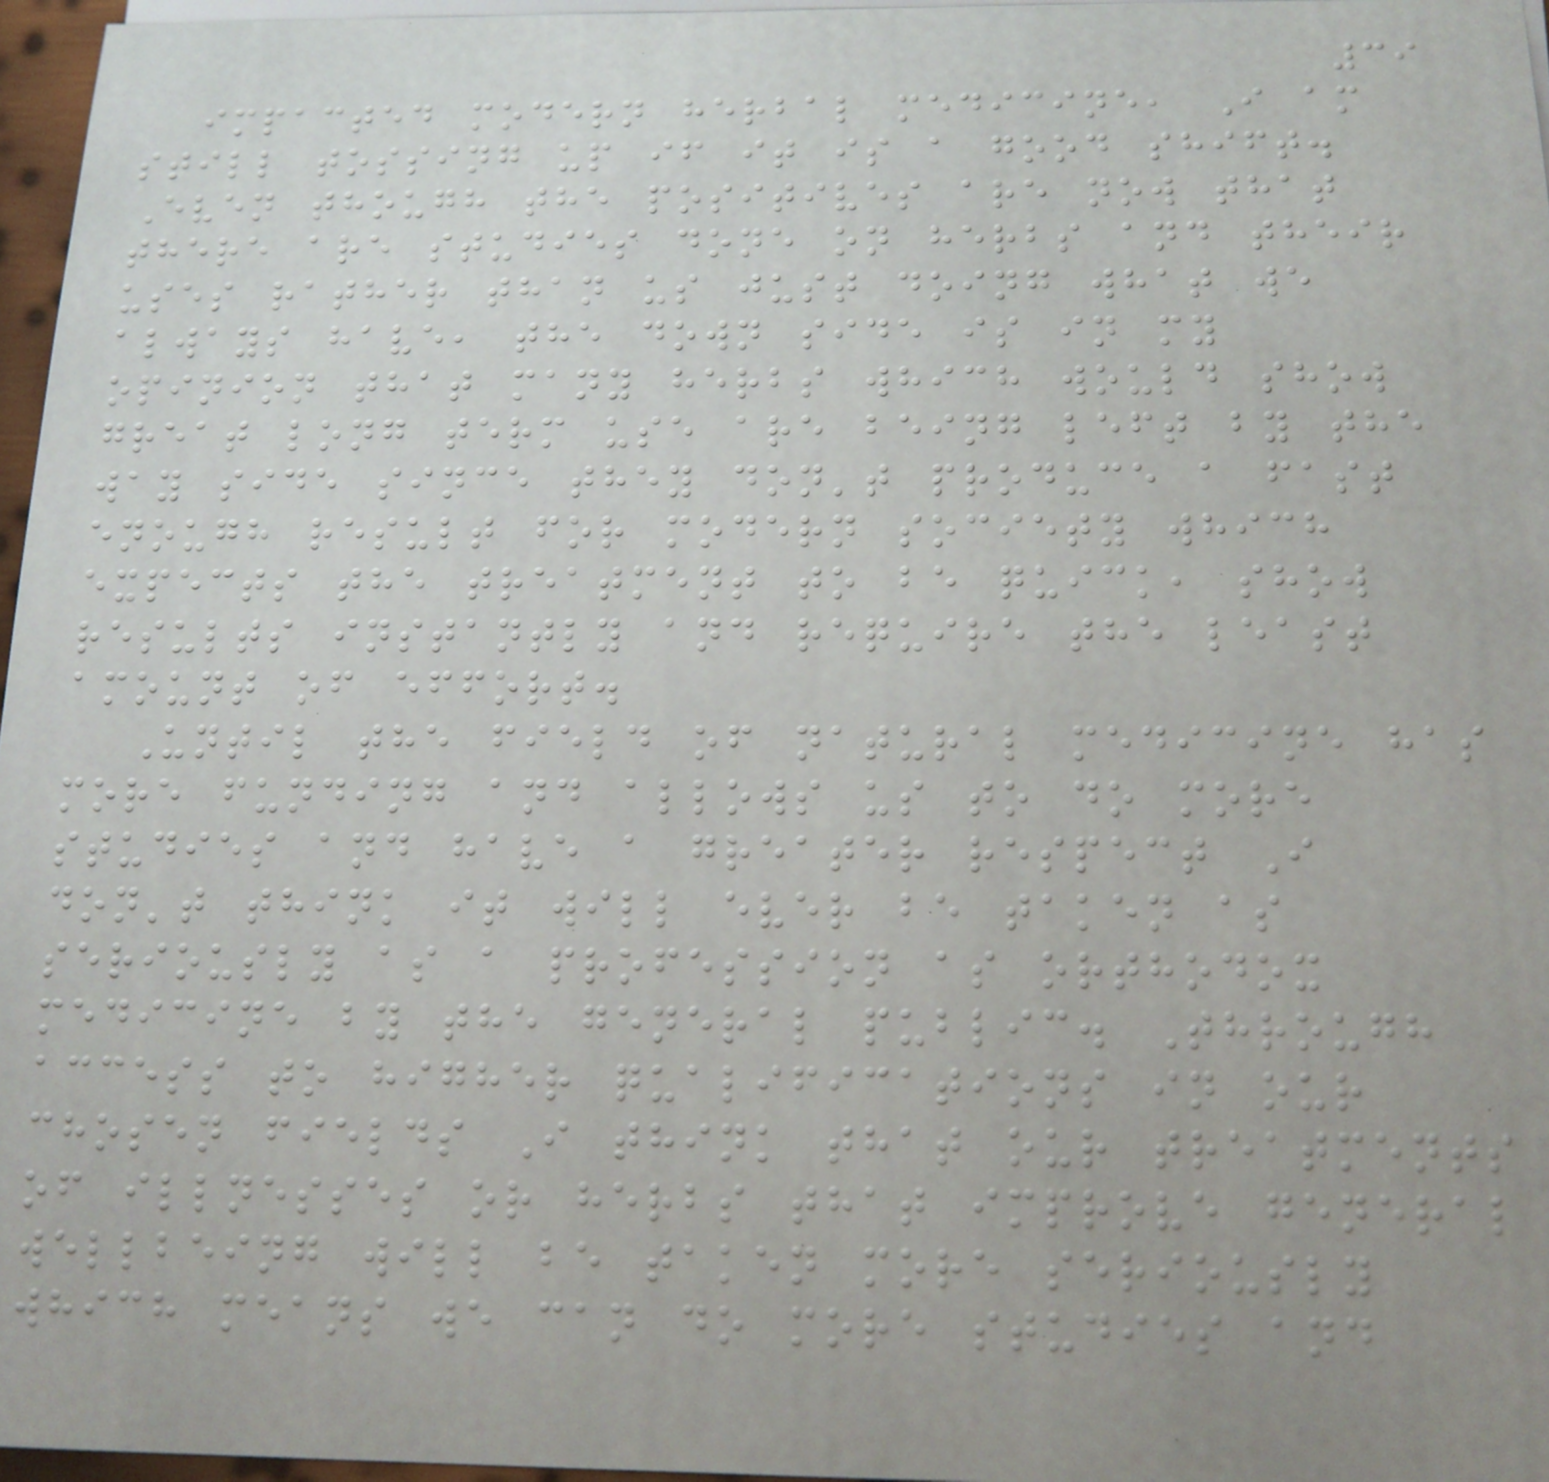39
impacted modern herbal medicine, I am
still tossing up if it is a good shift.
Even though the positives are now that
there are studies done on herbs and their
uses rather than us just doing what we
always have, the down side is in my
opinion that many herbs which would show
great long term use are being left by the
way side since they don't produce a fast
enough result for modern society which
expects the treatment to be quick, show
results instantly and require the least
amount of effort.
Until the field of natural medicine has
more funding and allows us to do more
studies and have a greater respect I
don't think it will ever be taken as
seriously as a profession as orthodox
medicine by the general public. Through
access to higher qualifications in our
chosen fields I think that our treatments
of illnesses or herbs that improve general
wellbeing will be taken more seriously
which means we can do more studies and
